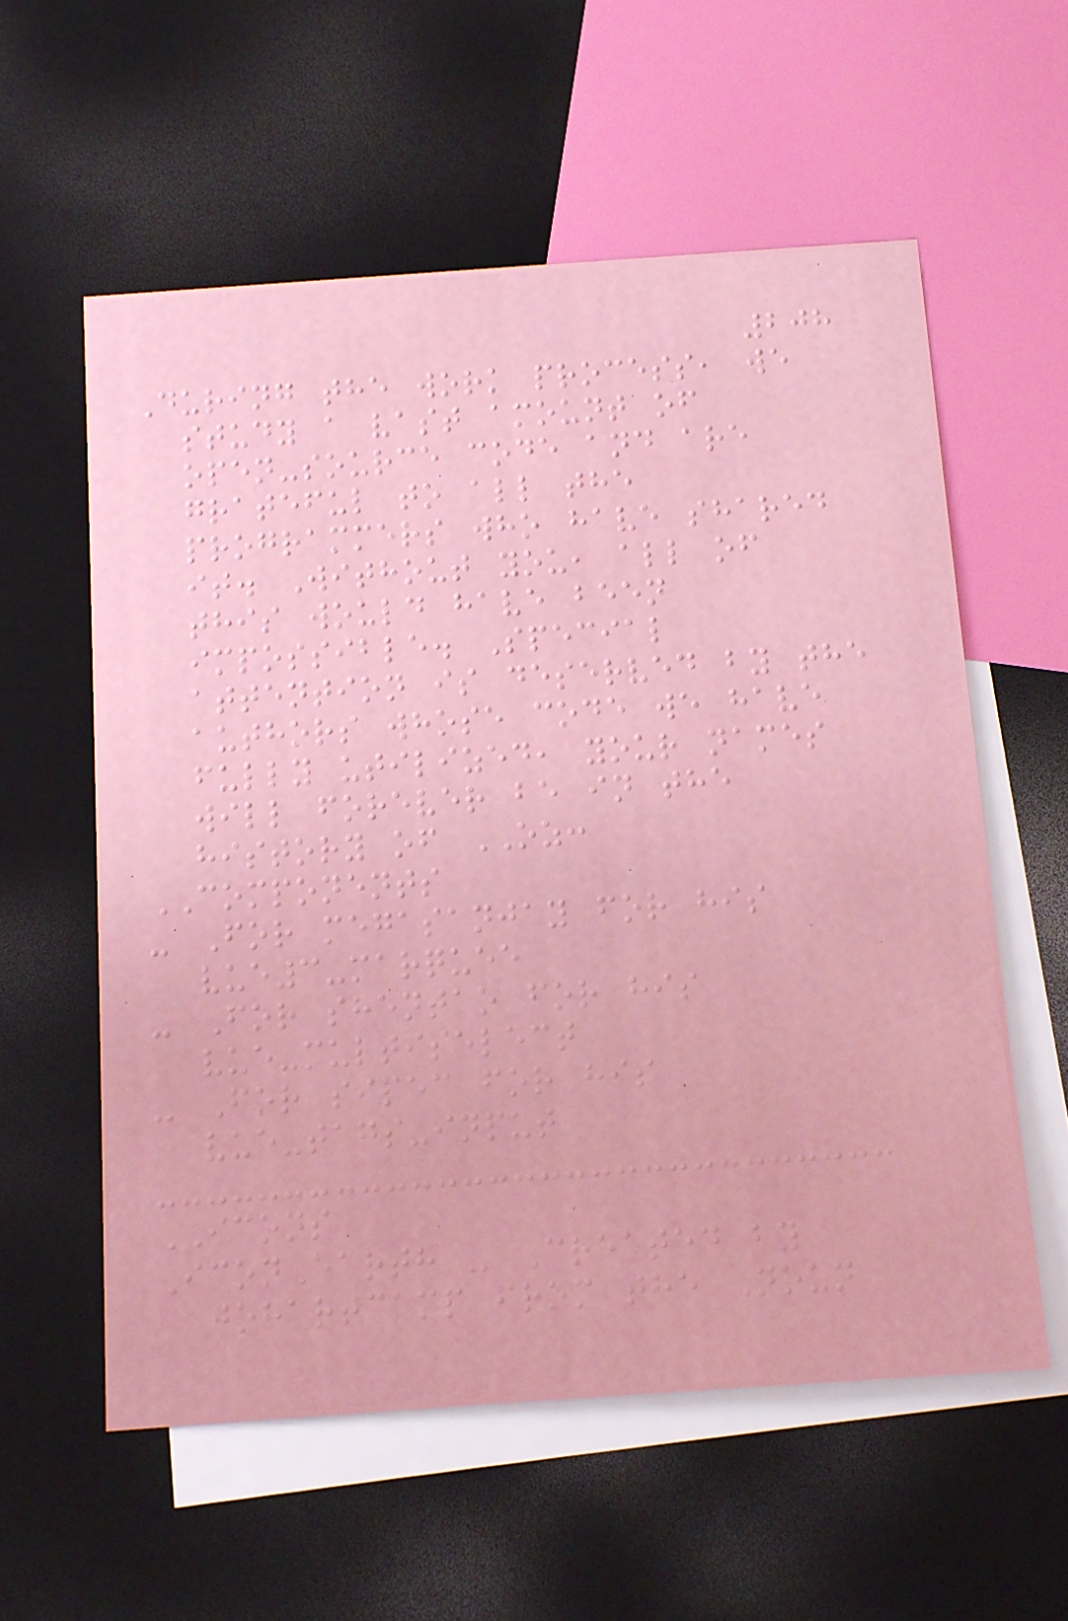208
During the work process, we
study a vast amount of
open-source code and are
grateful to all the
programmers who have shared
it. Without you, all of
this would have been
impossible. Special
attention is deserved by the
authors whose code we have
fully utilized, your names
will forever be in the
history of OZ:
COMPONENTS
- For megasanjay for his
vue3-marquee
- For shentao for his
vue-multiselect
- For sipec for his
vue-tags-input
ICONS
IconEarth - Created by
johartcamp from the Noun
